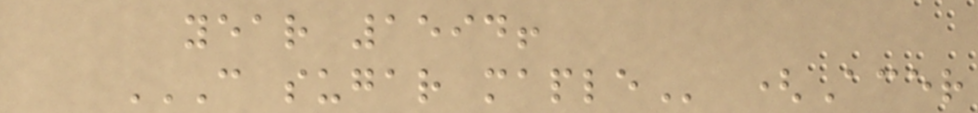year 1594!
C SUGAR MAPLE (Acer
